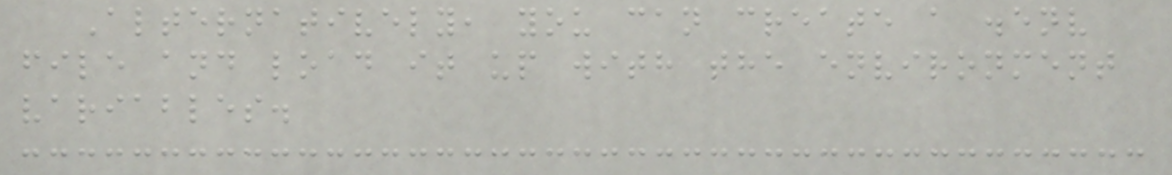Alternatively, you can create a .env
file and load it up with the environment
variables.
